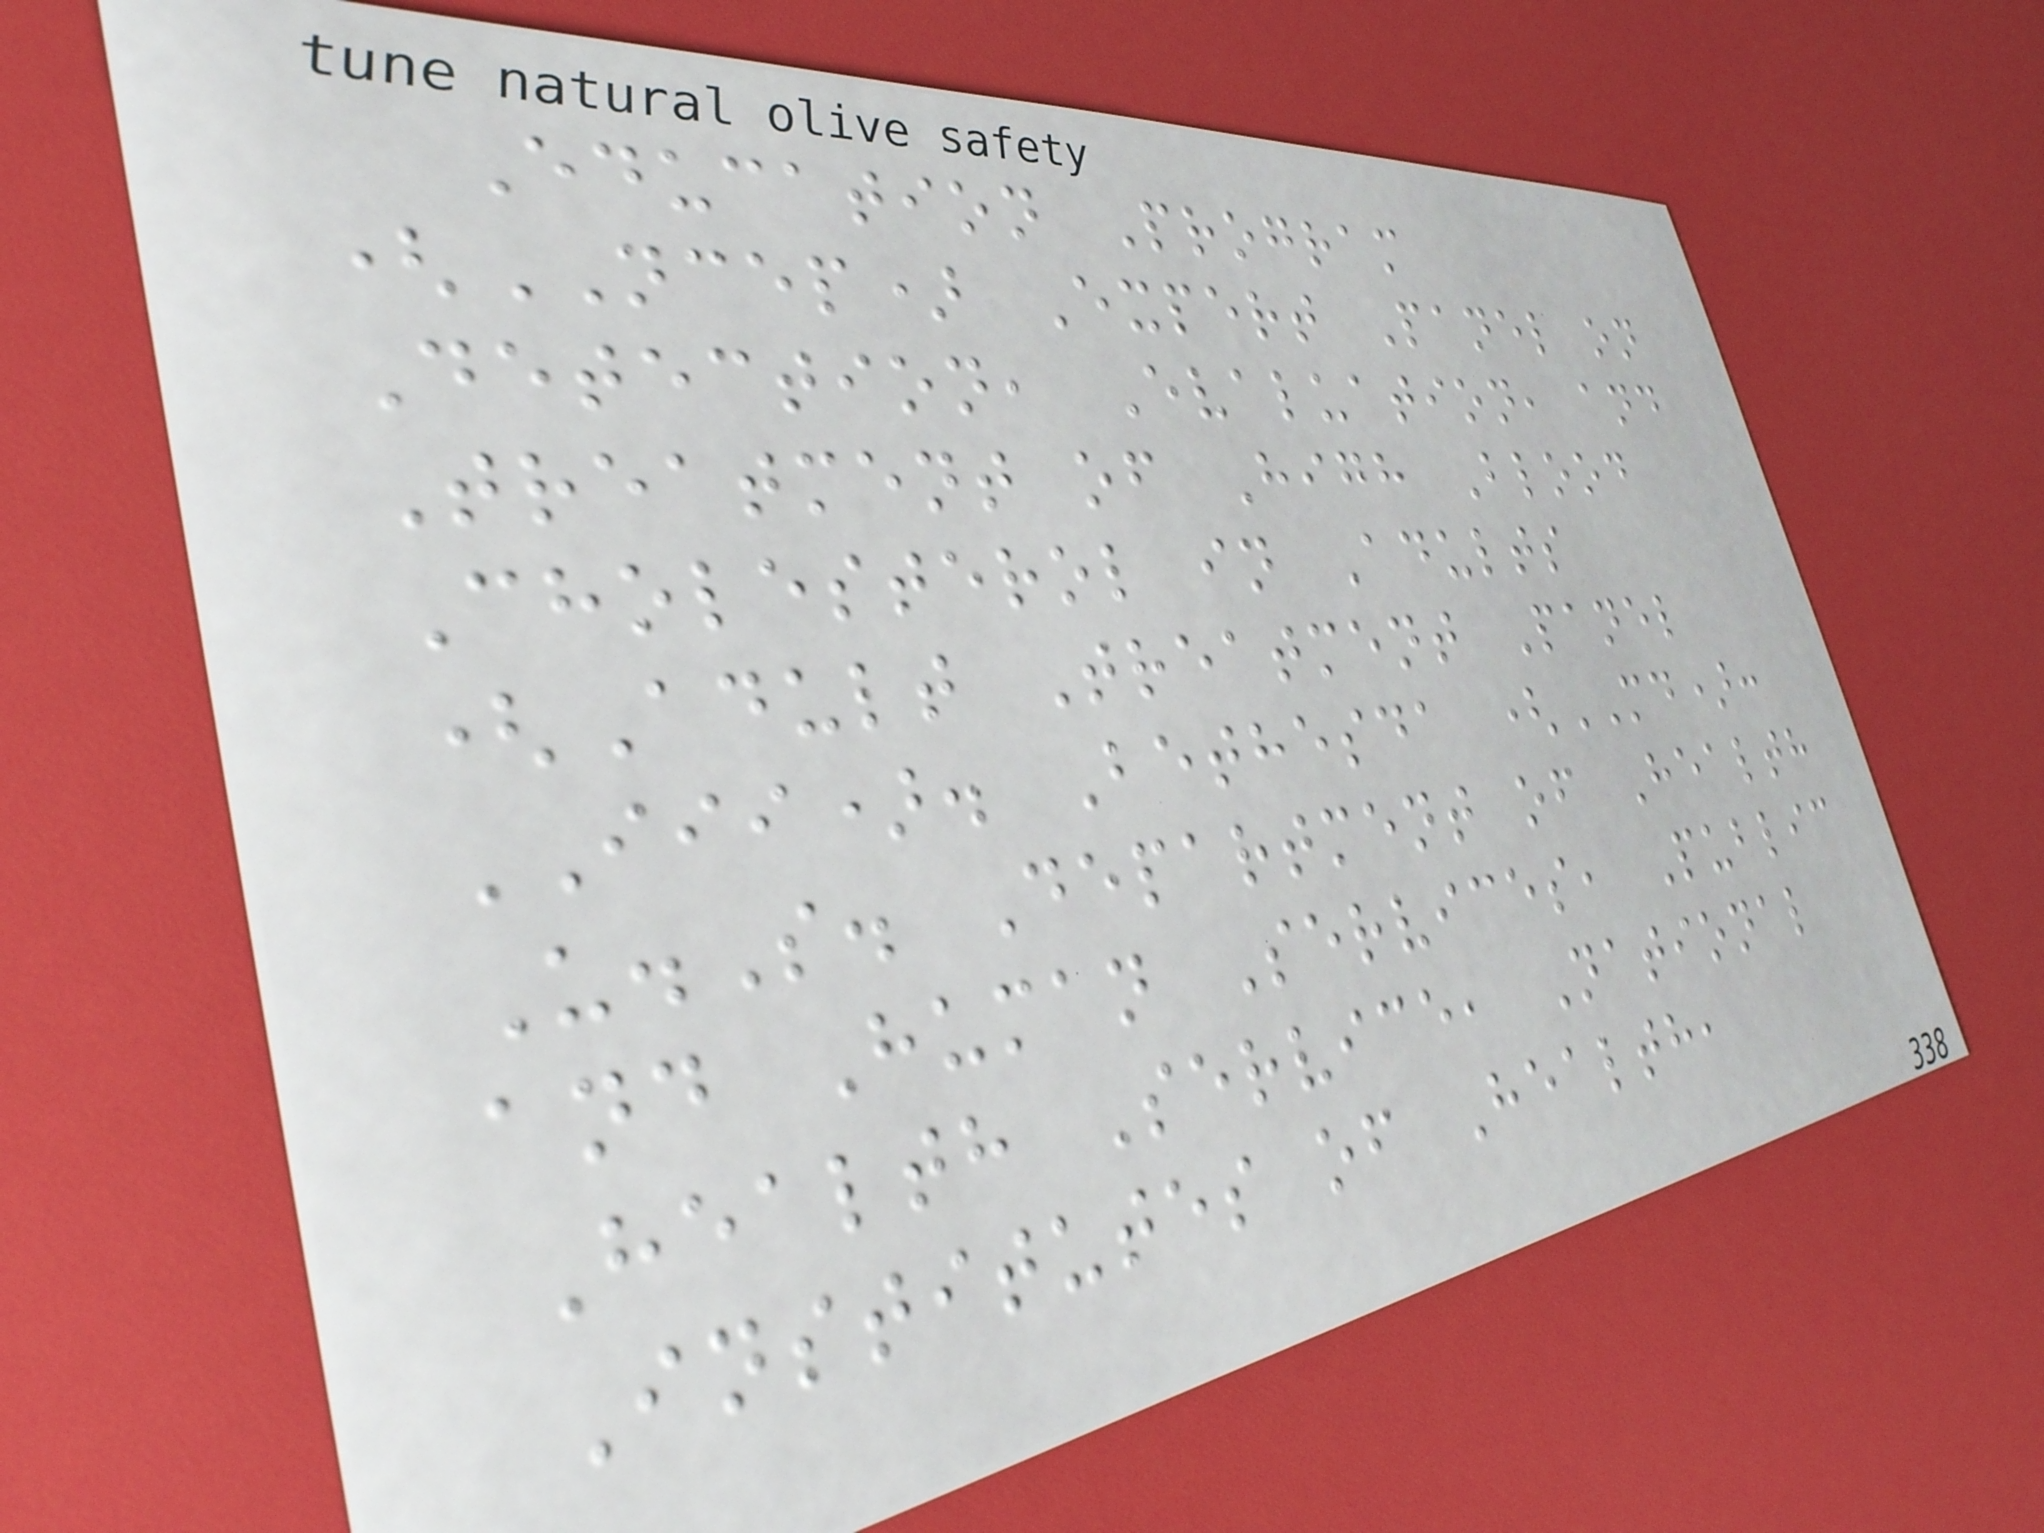Education Program
(NCEP) Expert Panel on
Detection, Evaluation, and
Treatment of High Blood
Cholesterol in Adults
(Adult Treatment Panel
III). Bethesda (MD):
U.S. Department of Health
and Human Services, Public
Health Service, National
Institutes of Health,
